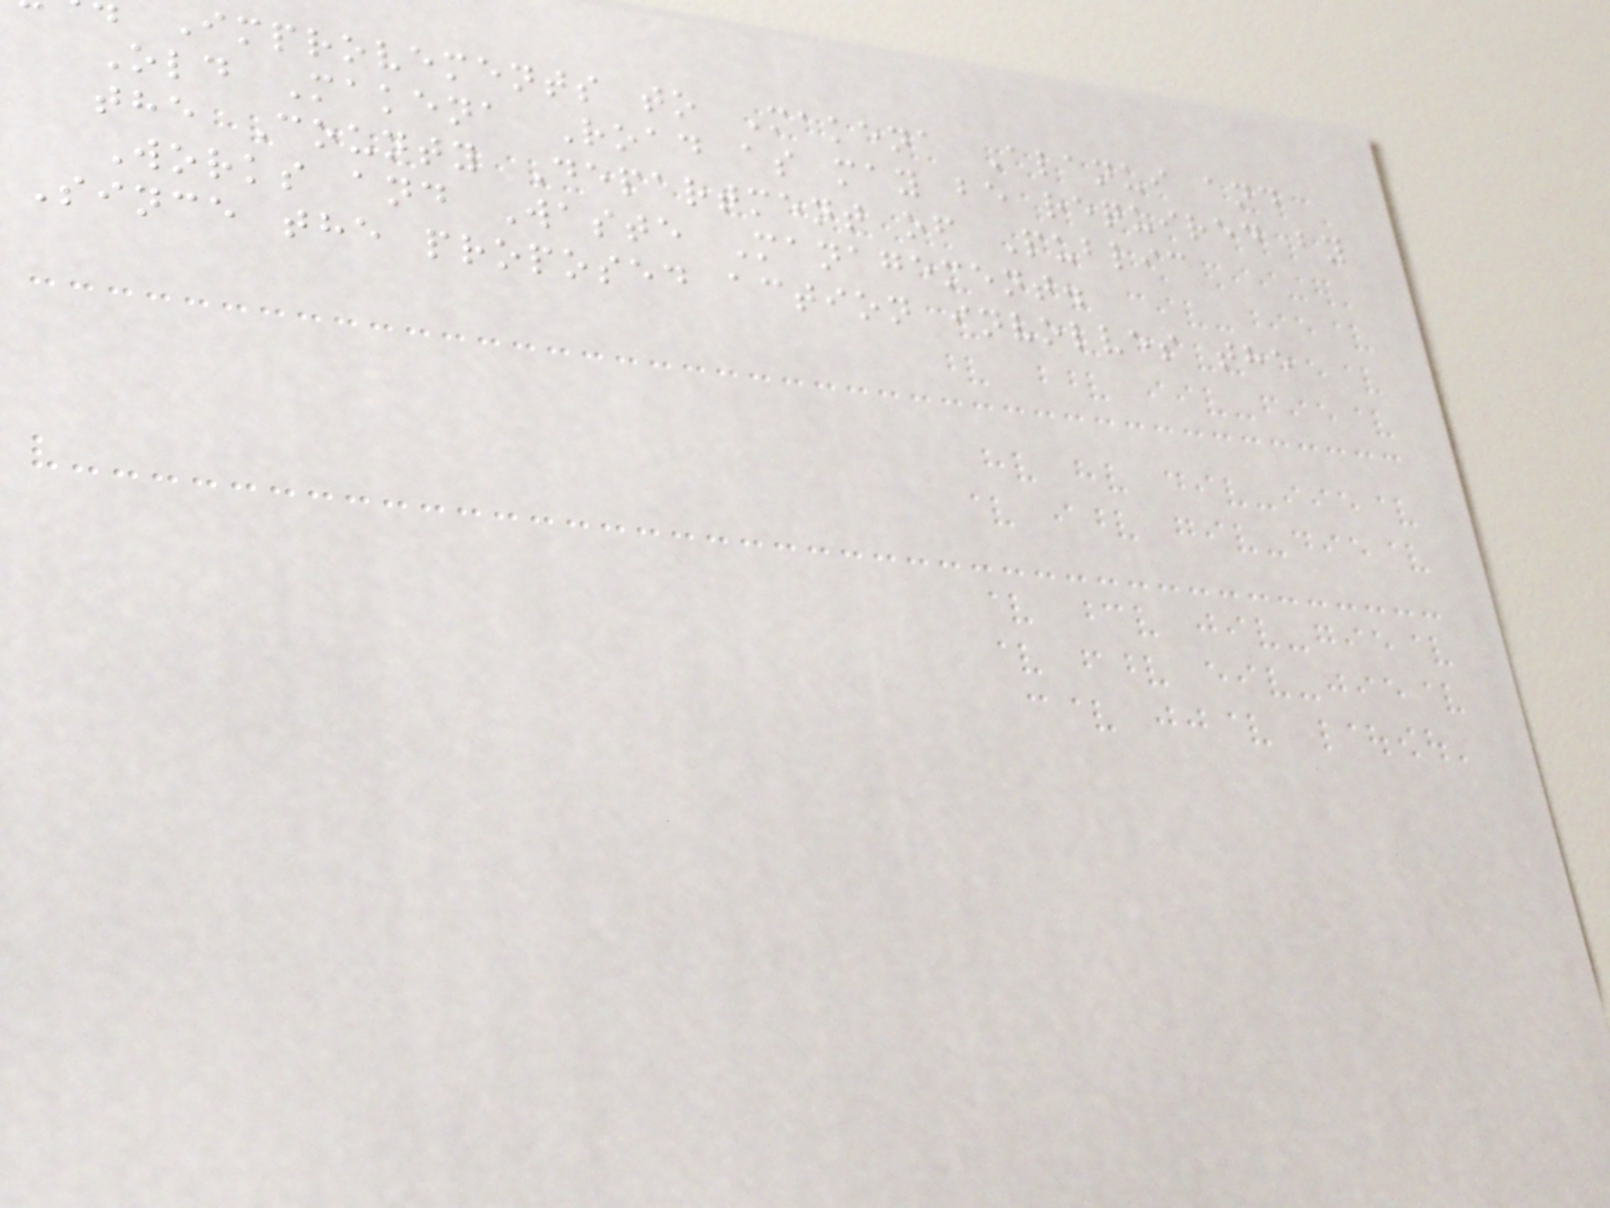Improvements to Makena Alanui and
Old Makena Road as may be required by
the County Department of Public
Works and Waste Management.
Since the proposed action involves the
